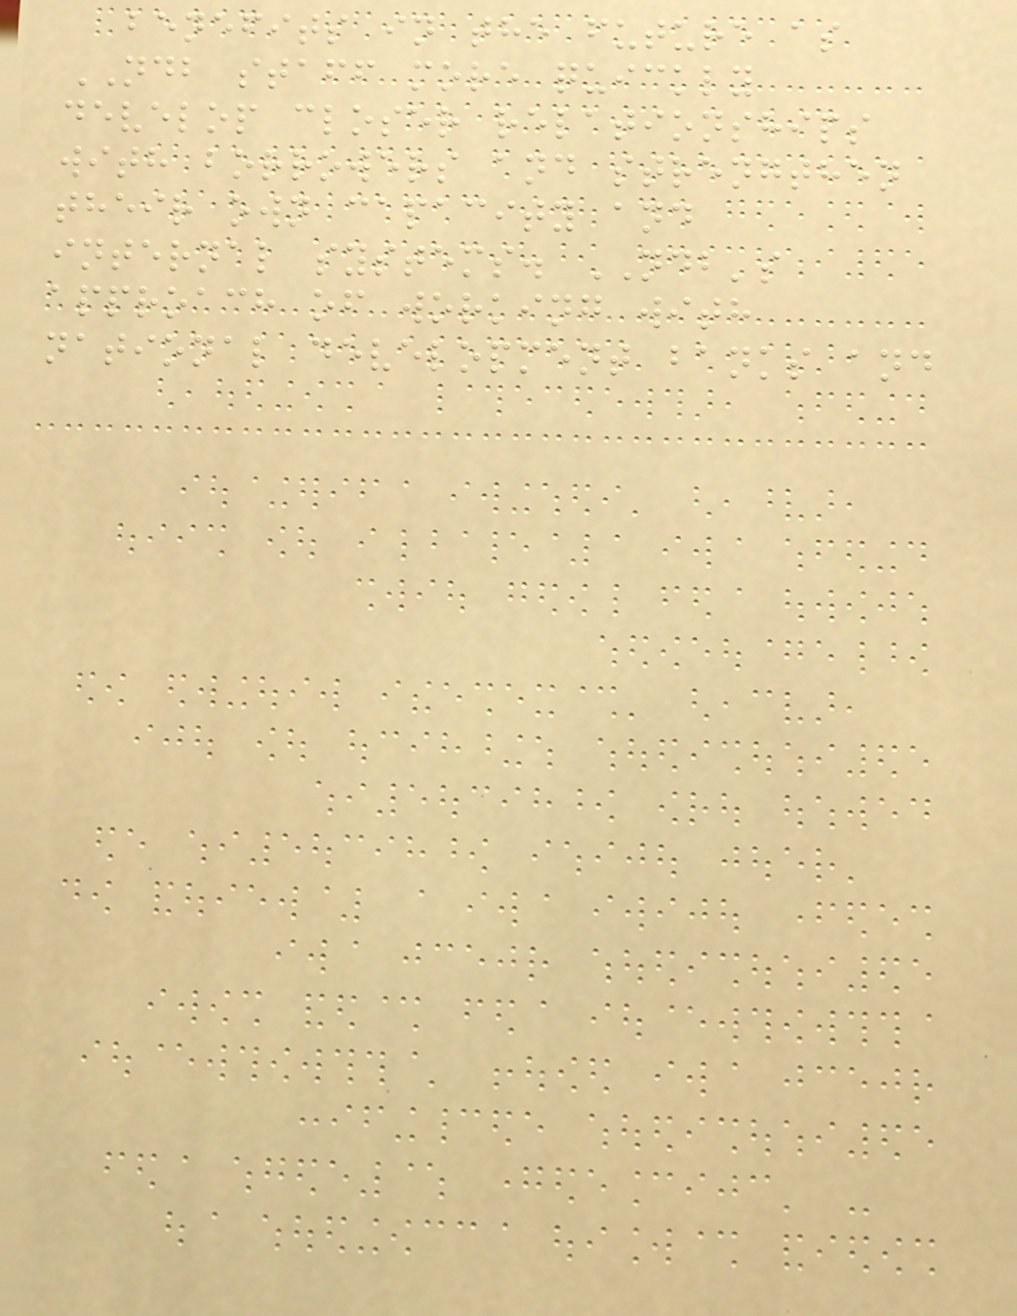benefits in the future as
NDB staff more quickly
develop closer relationships
with borrowers and strengthen
their own capacity and
internal systems. NDB's
approach of working with
national development banks and
